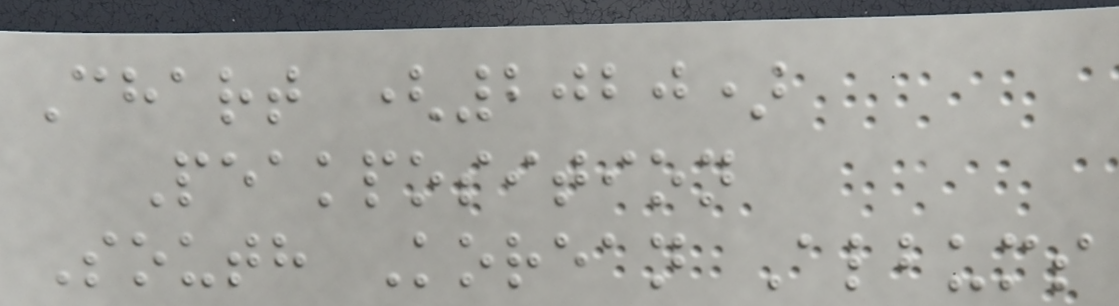Chart (2020)
Peakposition
South Korean Albums
